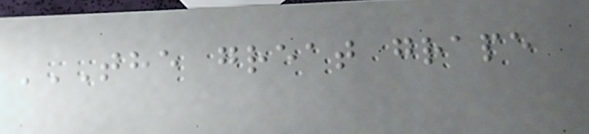THE GREAT GRAPE
